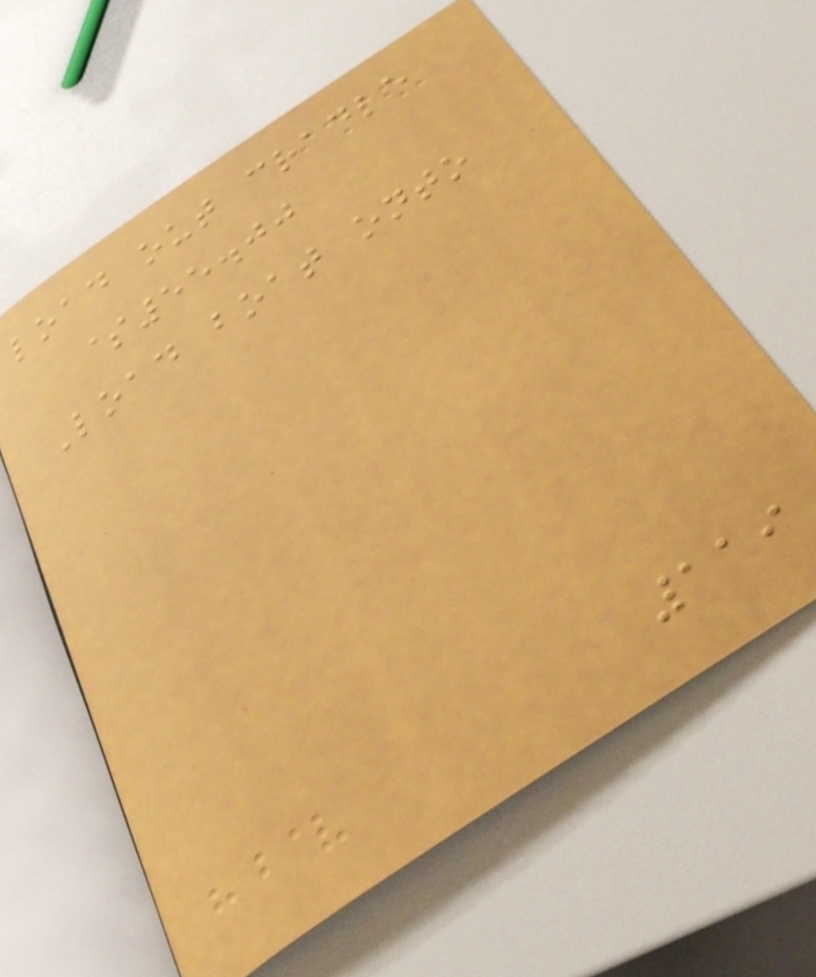load out cradle
$55.00
Load boat onto
119
